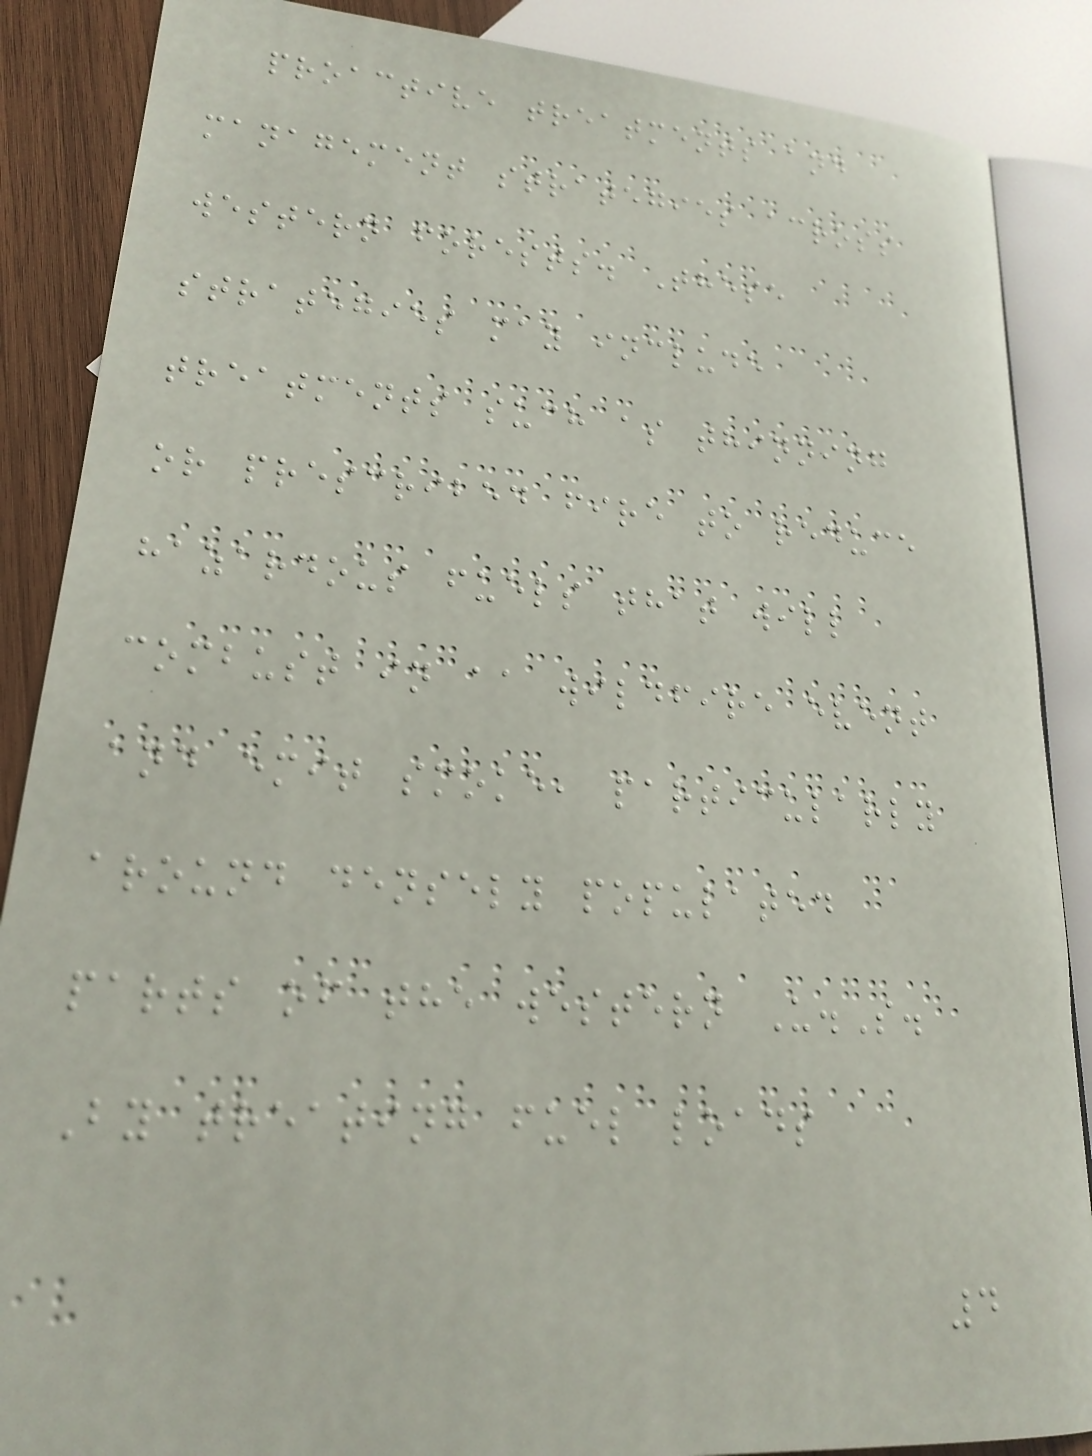proactive treatments and
management strategies across
western forests. These
strategies may include
treatments such as thinning
or prescribed fire to reduce
hazardous fuels that will
combust in aa wildfire event
and emit smoke, particularly
around densely populated
parts of the western U.S.
By treating fuel loads
4
